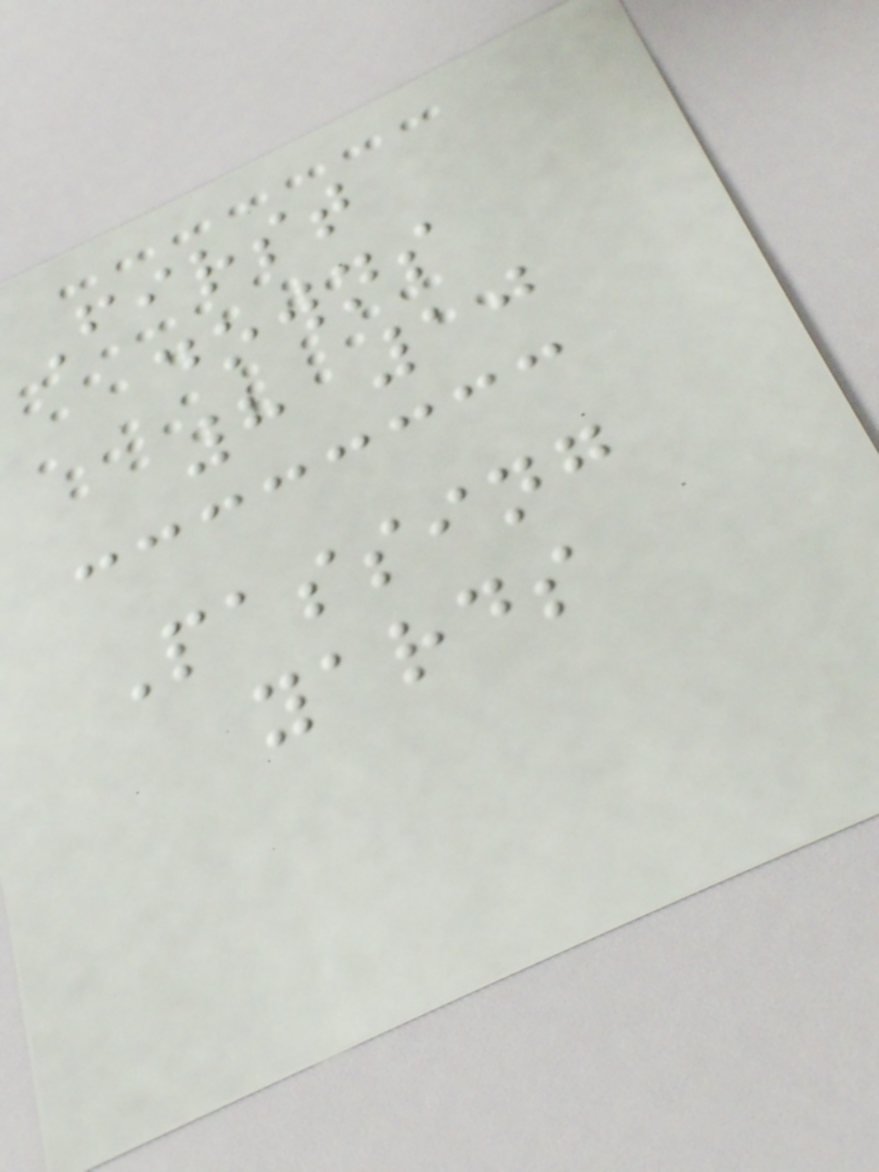First
downs
8 10
Passing
yards
